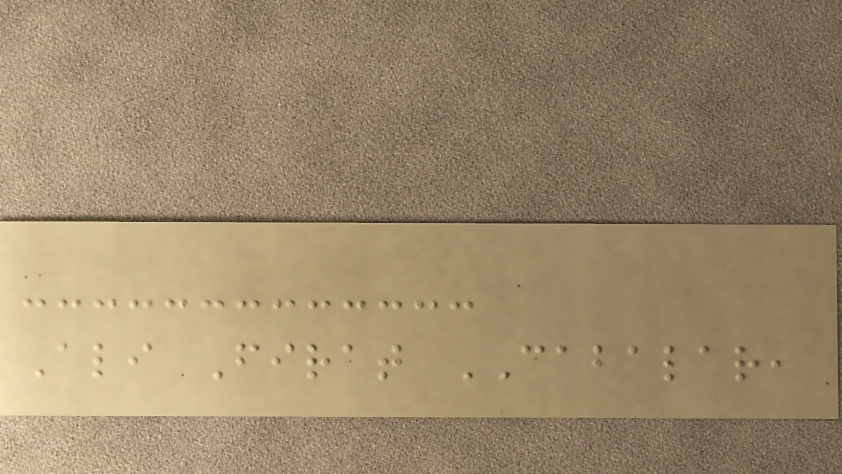Ali Firat CABALAR,
